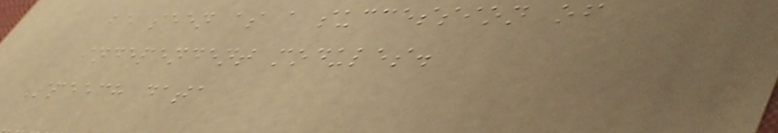be seen as a succession of
independent modules.
Speech data
